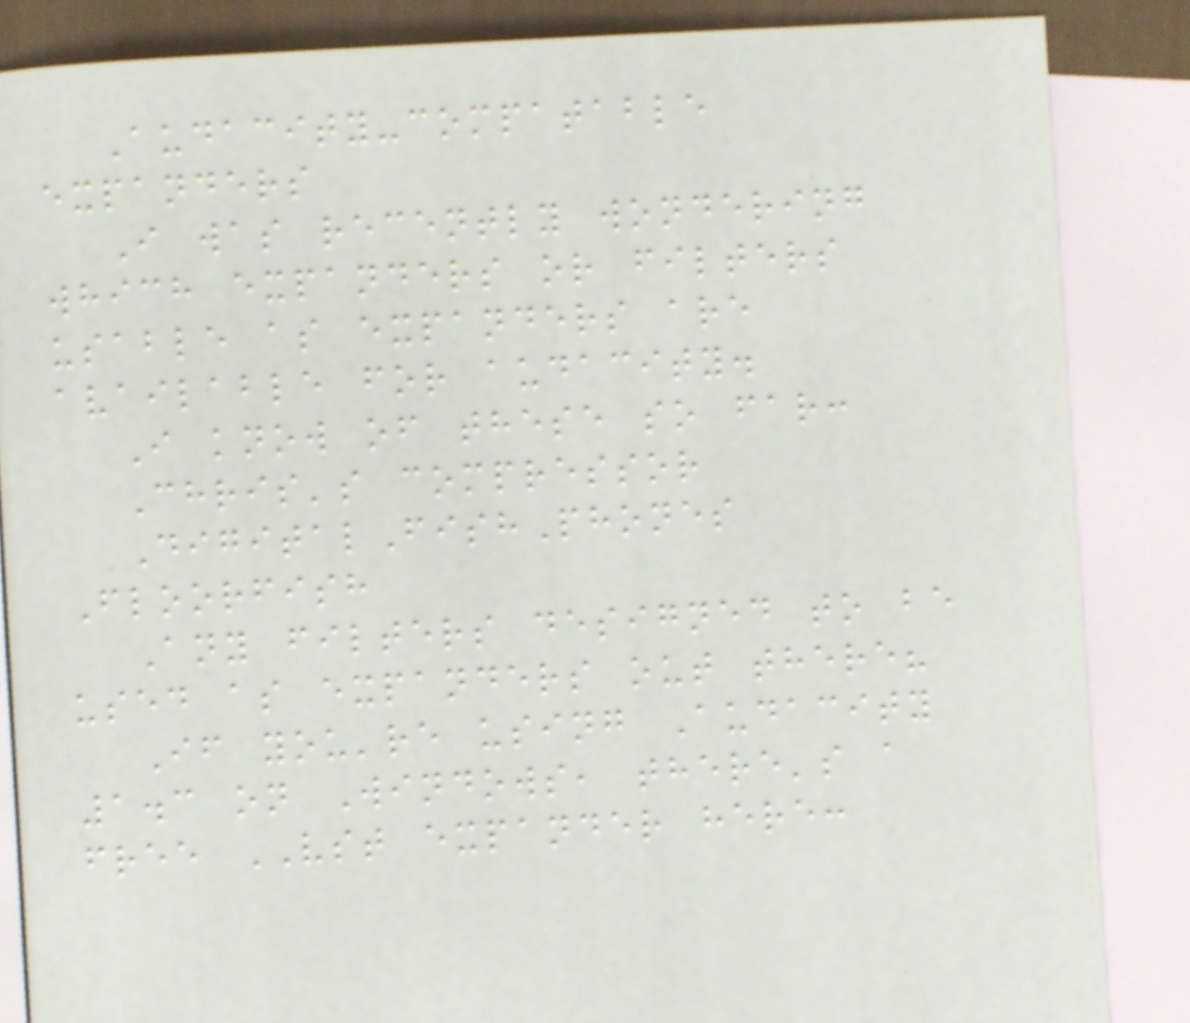Audacity-compatable
expanders
I was recently wondering
which expanders or filters
usable as expanders are
available for audacity.
I know of these so far:
Chris's compressor
DigitalFishPhones
Floorfish
Any filters designed to be
used as expanders out there?
If you're using Audacity
1.3 on Windows, there's a
free VST expander here:
